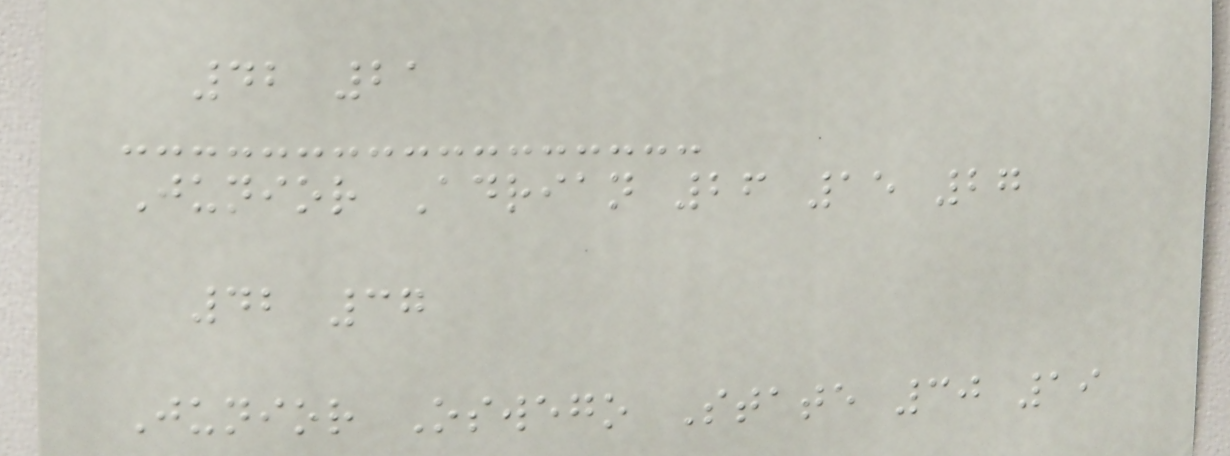42 21
Junior Adrian 26 15 27
42 37
Junior Oswego State 30 19
